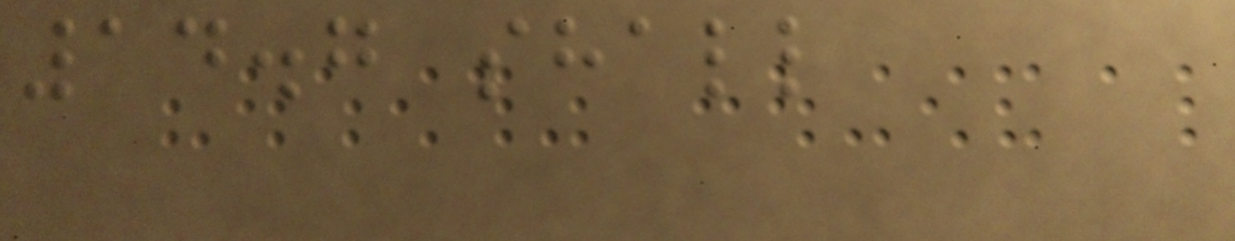14.7 shall
